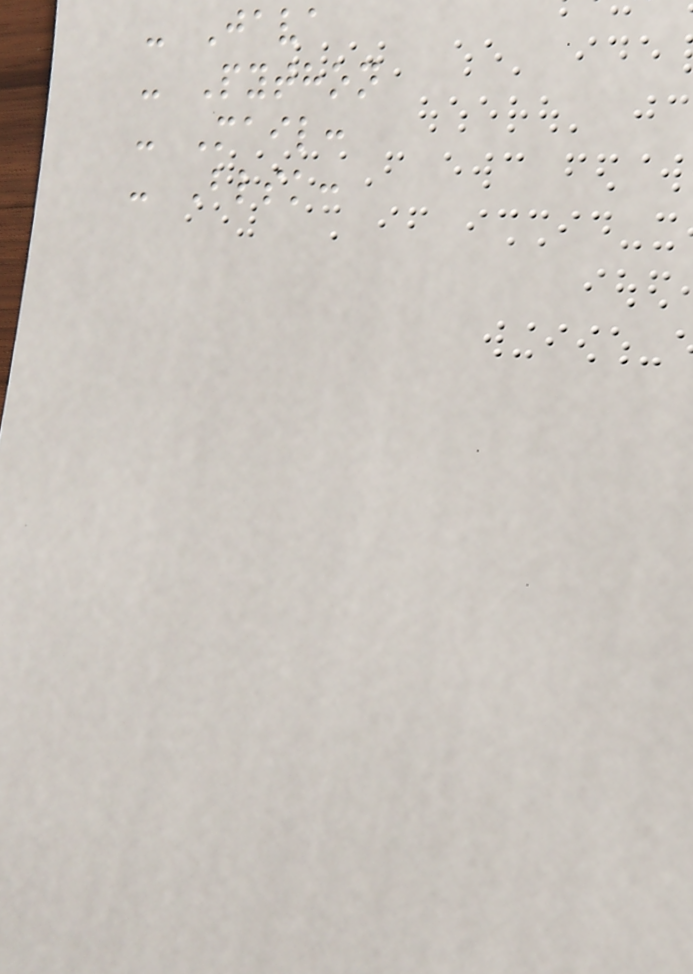- Java
- Python
- Mail:
- Blsk:
